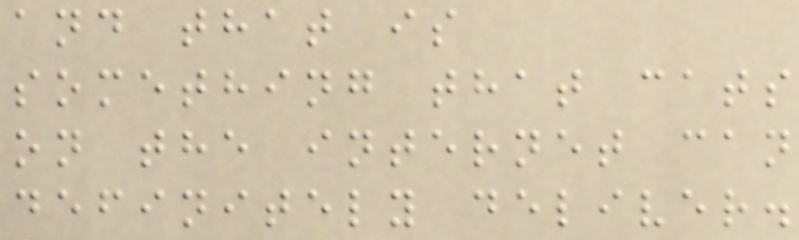and that is
something that cats
on the internet can
definitely deliver.
